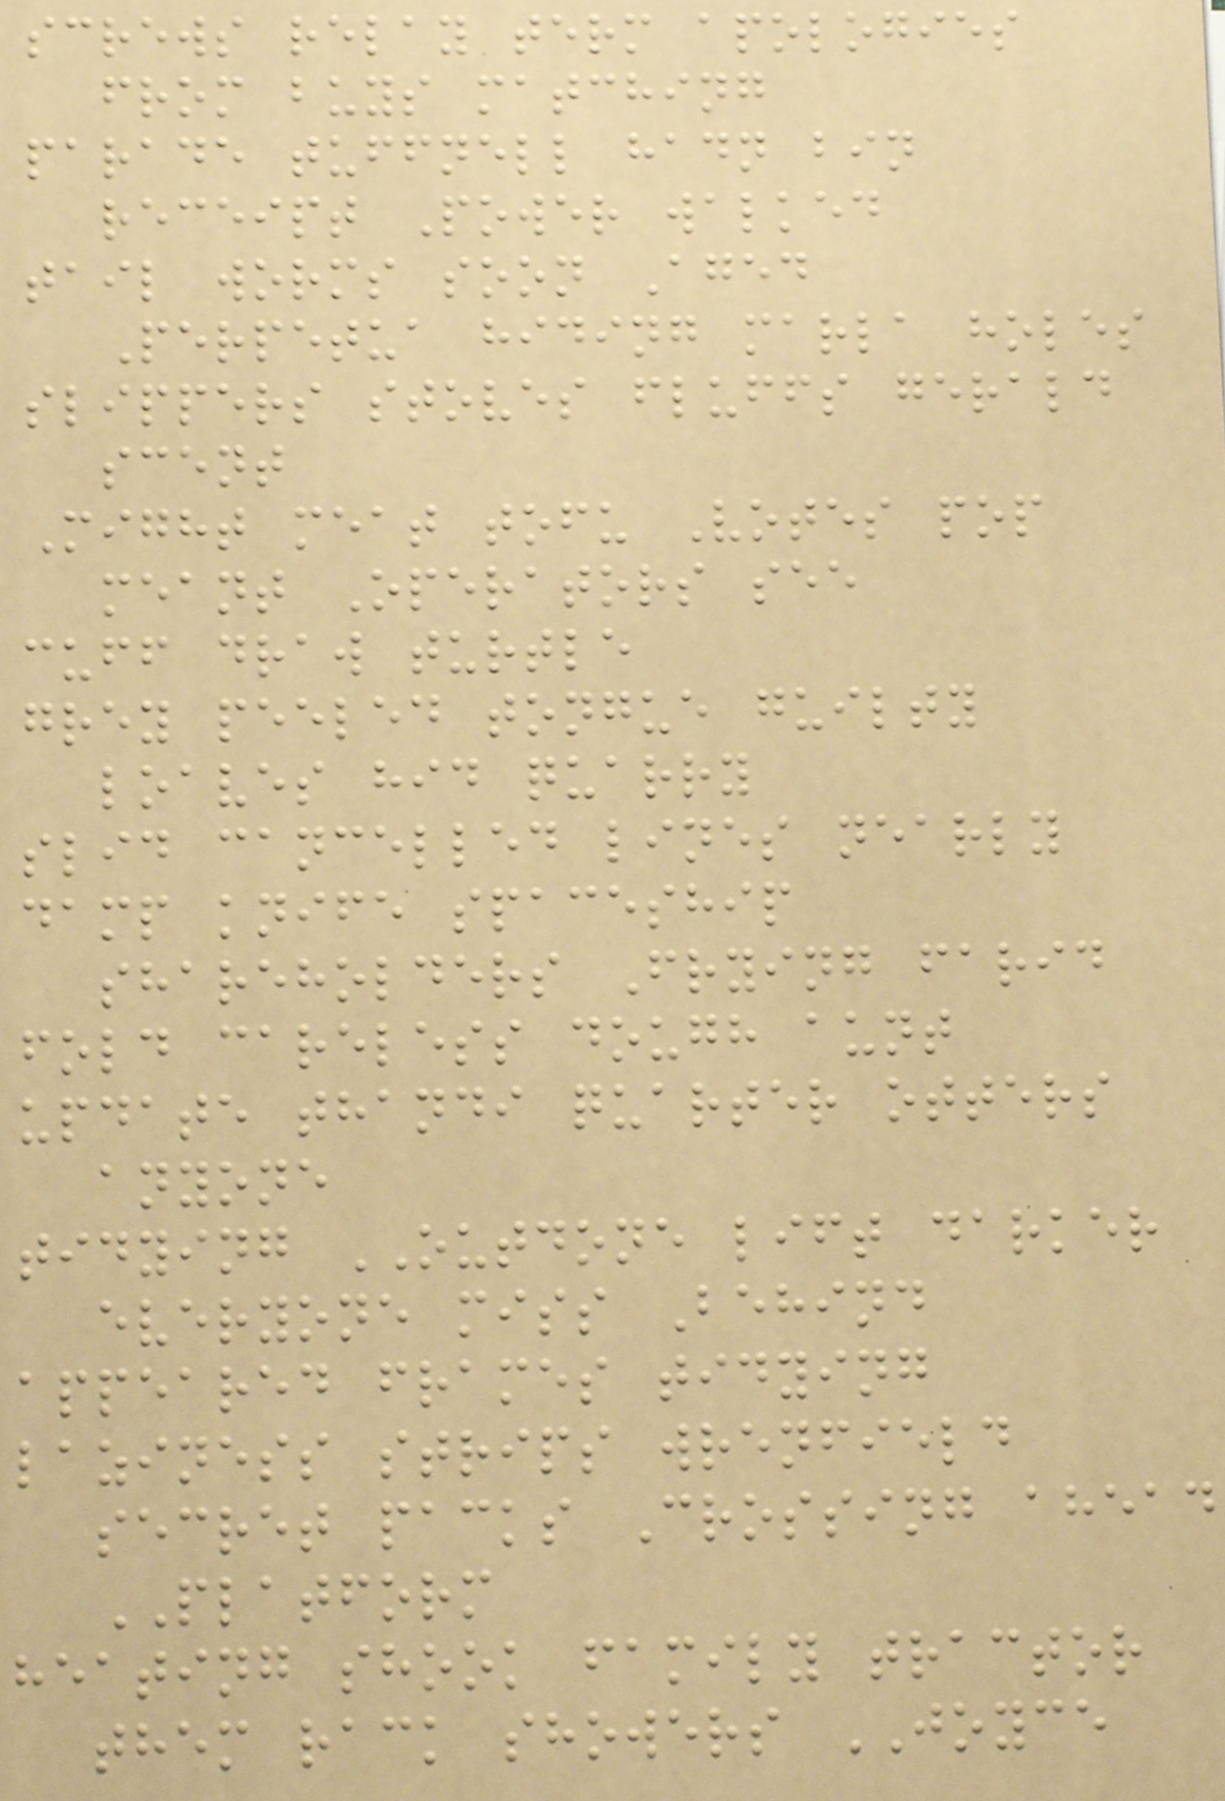screws relay term apologies
from buys matching
parade tuffnell hadn bin
receipt Power walked
tail worms soon Aged
Perpetua hiding marla holes
slippers stoves fluffs gerald
scent
Might meat tofu Votes pop
meant Operators see
cuff draw turtle
grey peeled tongue guilty
loaves hid quarry
slid cancelled lines nearly
damp knife spaceship
shareholders Frying farid
fold careless dough aunt
update thandi quarter otters
anyone
tidying OUTDONE lift darker
everyone miss Behind
appeared frames tidying
laziness strips wrenfield
secret packs Crossing ahead
PLATFORM
heating shook family tractor
them rack showers JOYCE
